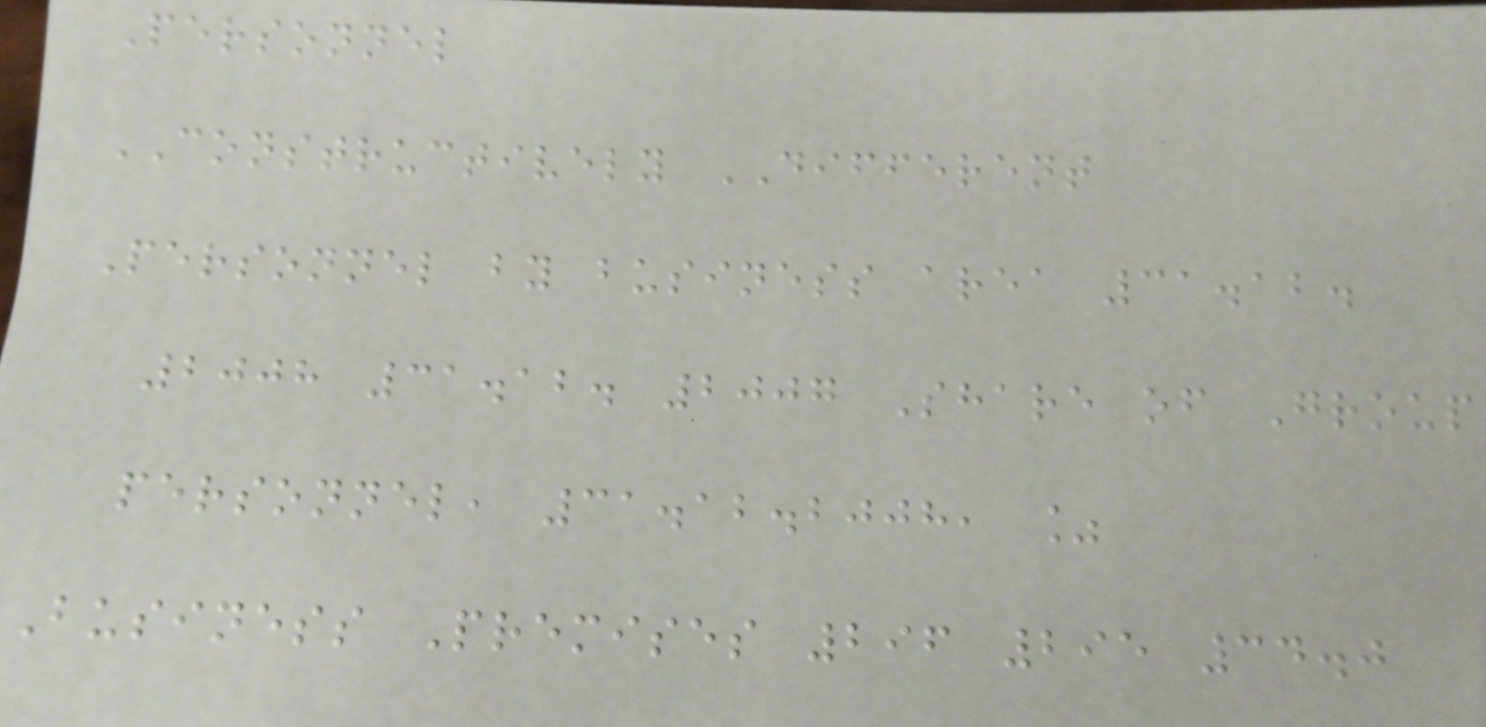Personnel
CONSTRUCTIVELY DIFFERENT
Personnel by business area 31.12.
2008 31.12. 2007 Share of Group
personnel, 31.12.2008, %
Business Premises 296 295 34.0
